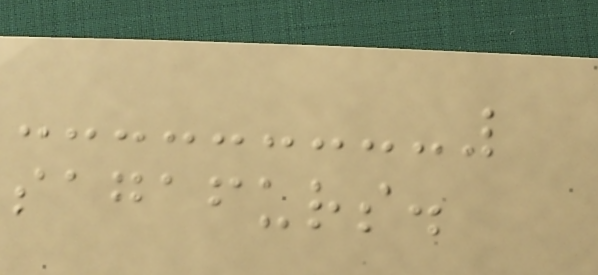sagafurs.
